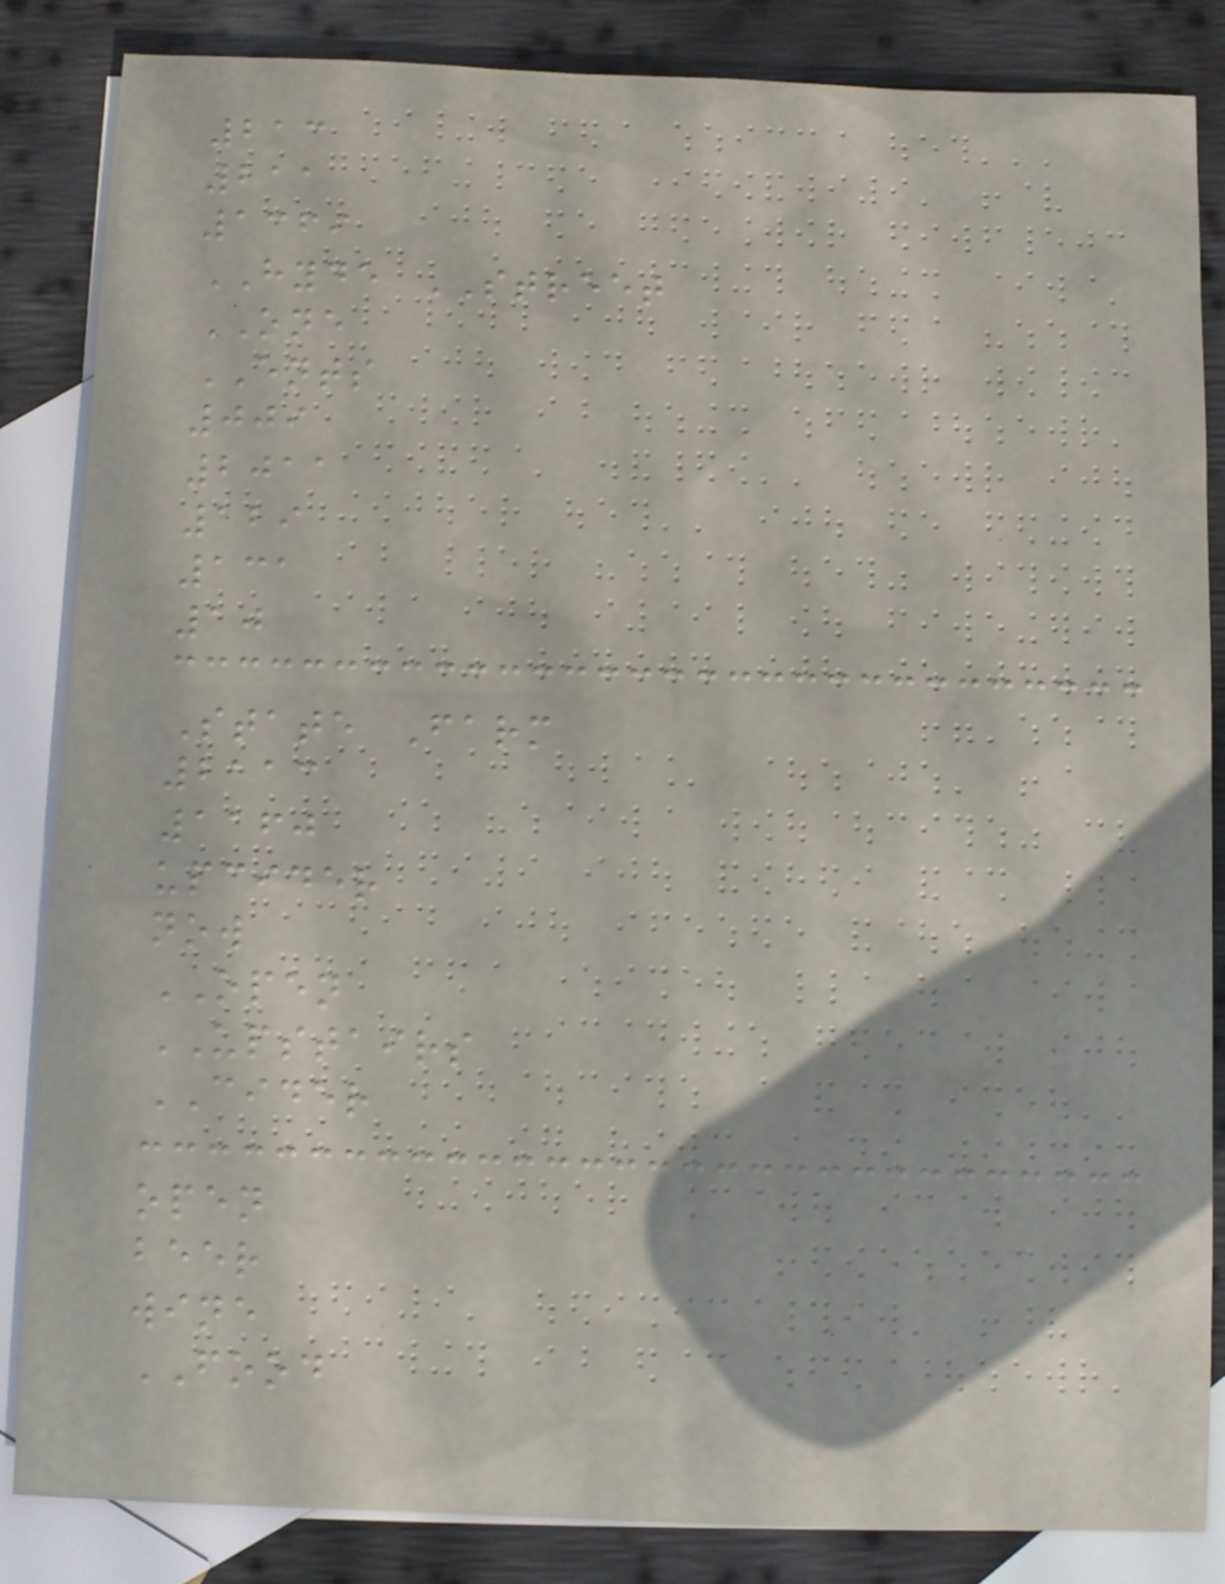213
211
1369
HYDE STREET
ONE
ENTS
009
2011
129
131
10
State Farm
2113
1160
upcider
now
OPEN
UPSTAIRS
CIDER
open
beer
wine
FOOD
